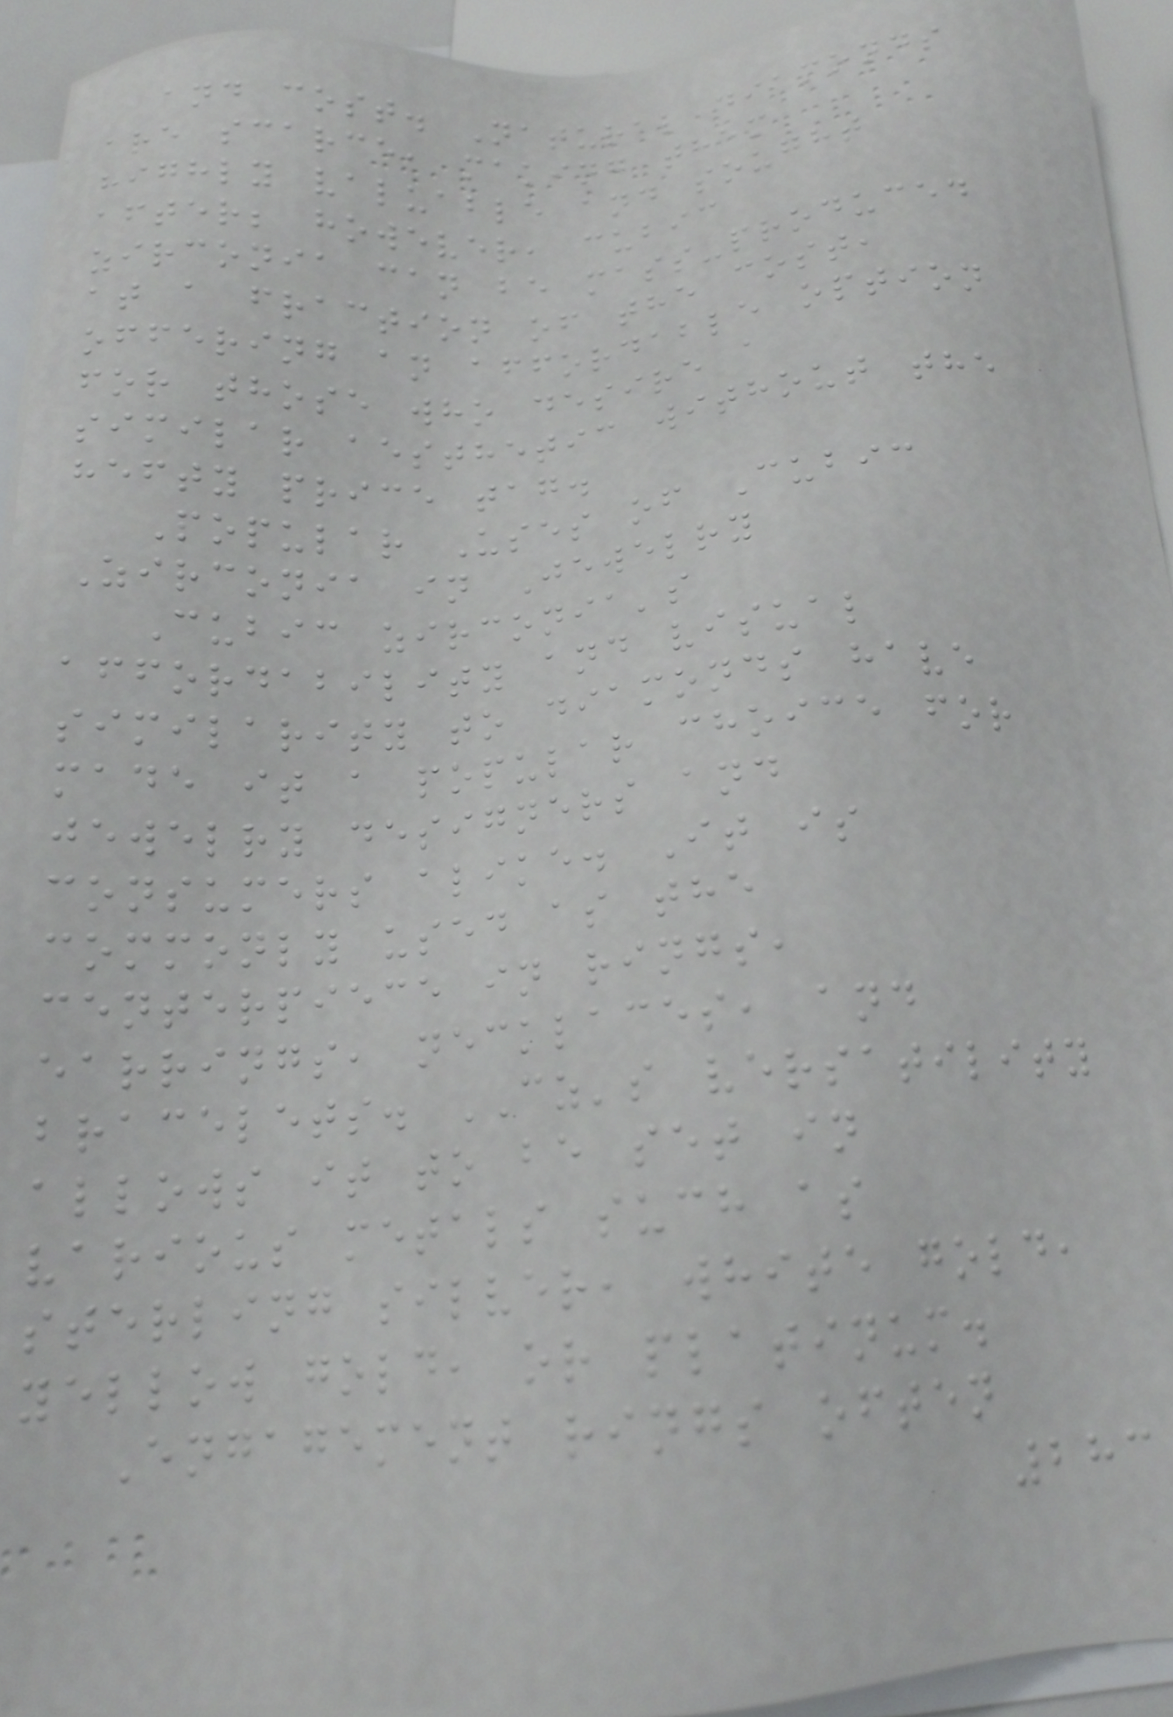and cost. Natural diamonds
are scarce, making them
highly valuable and sought
after; however, cubic
zirconia can be mass-produced
at a fraction of the cost,
offering an affordable option
for those who desire a
similar aesthetic without the
hefty price tag.
Popular Uses of Cubic
Zirconia in Jewelry
Cubic zirconia's
affordability and visual
similarity to diamonds have
made it a popular choice for
jewelry designers and
consumers alike. It is
commonly used as the
centerpiece in rings,
earrings, necklaces, and
bracelets. CZ's versatility
allows it to be set in
various metals such as
sterling silver, white gold,
yellow gold, or platinum.
Engagement rings often
283
